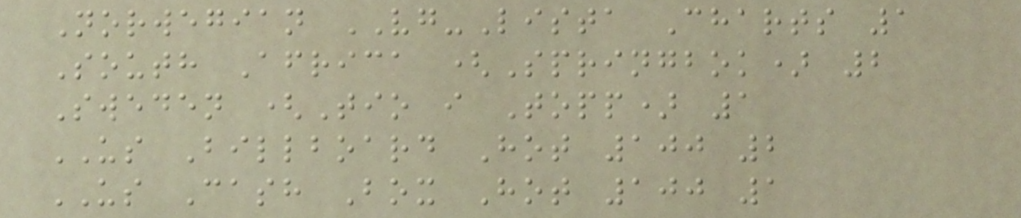Norwegian VG-Lista Charts 1
South Africa (Springbok) 2
Sweden (Tio i Topp) 1
US Billboard Hot 100 2
US Cash Box Hot 100 1
